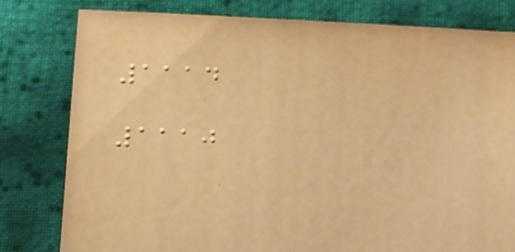1114
1110
